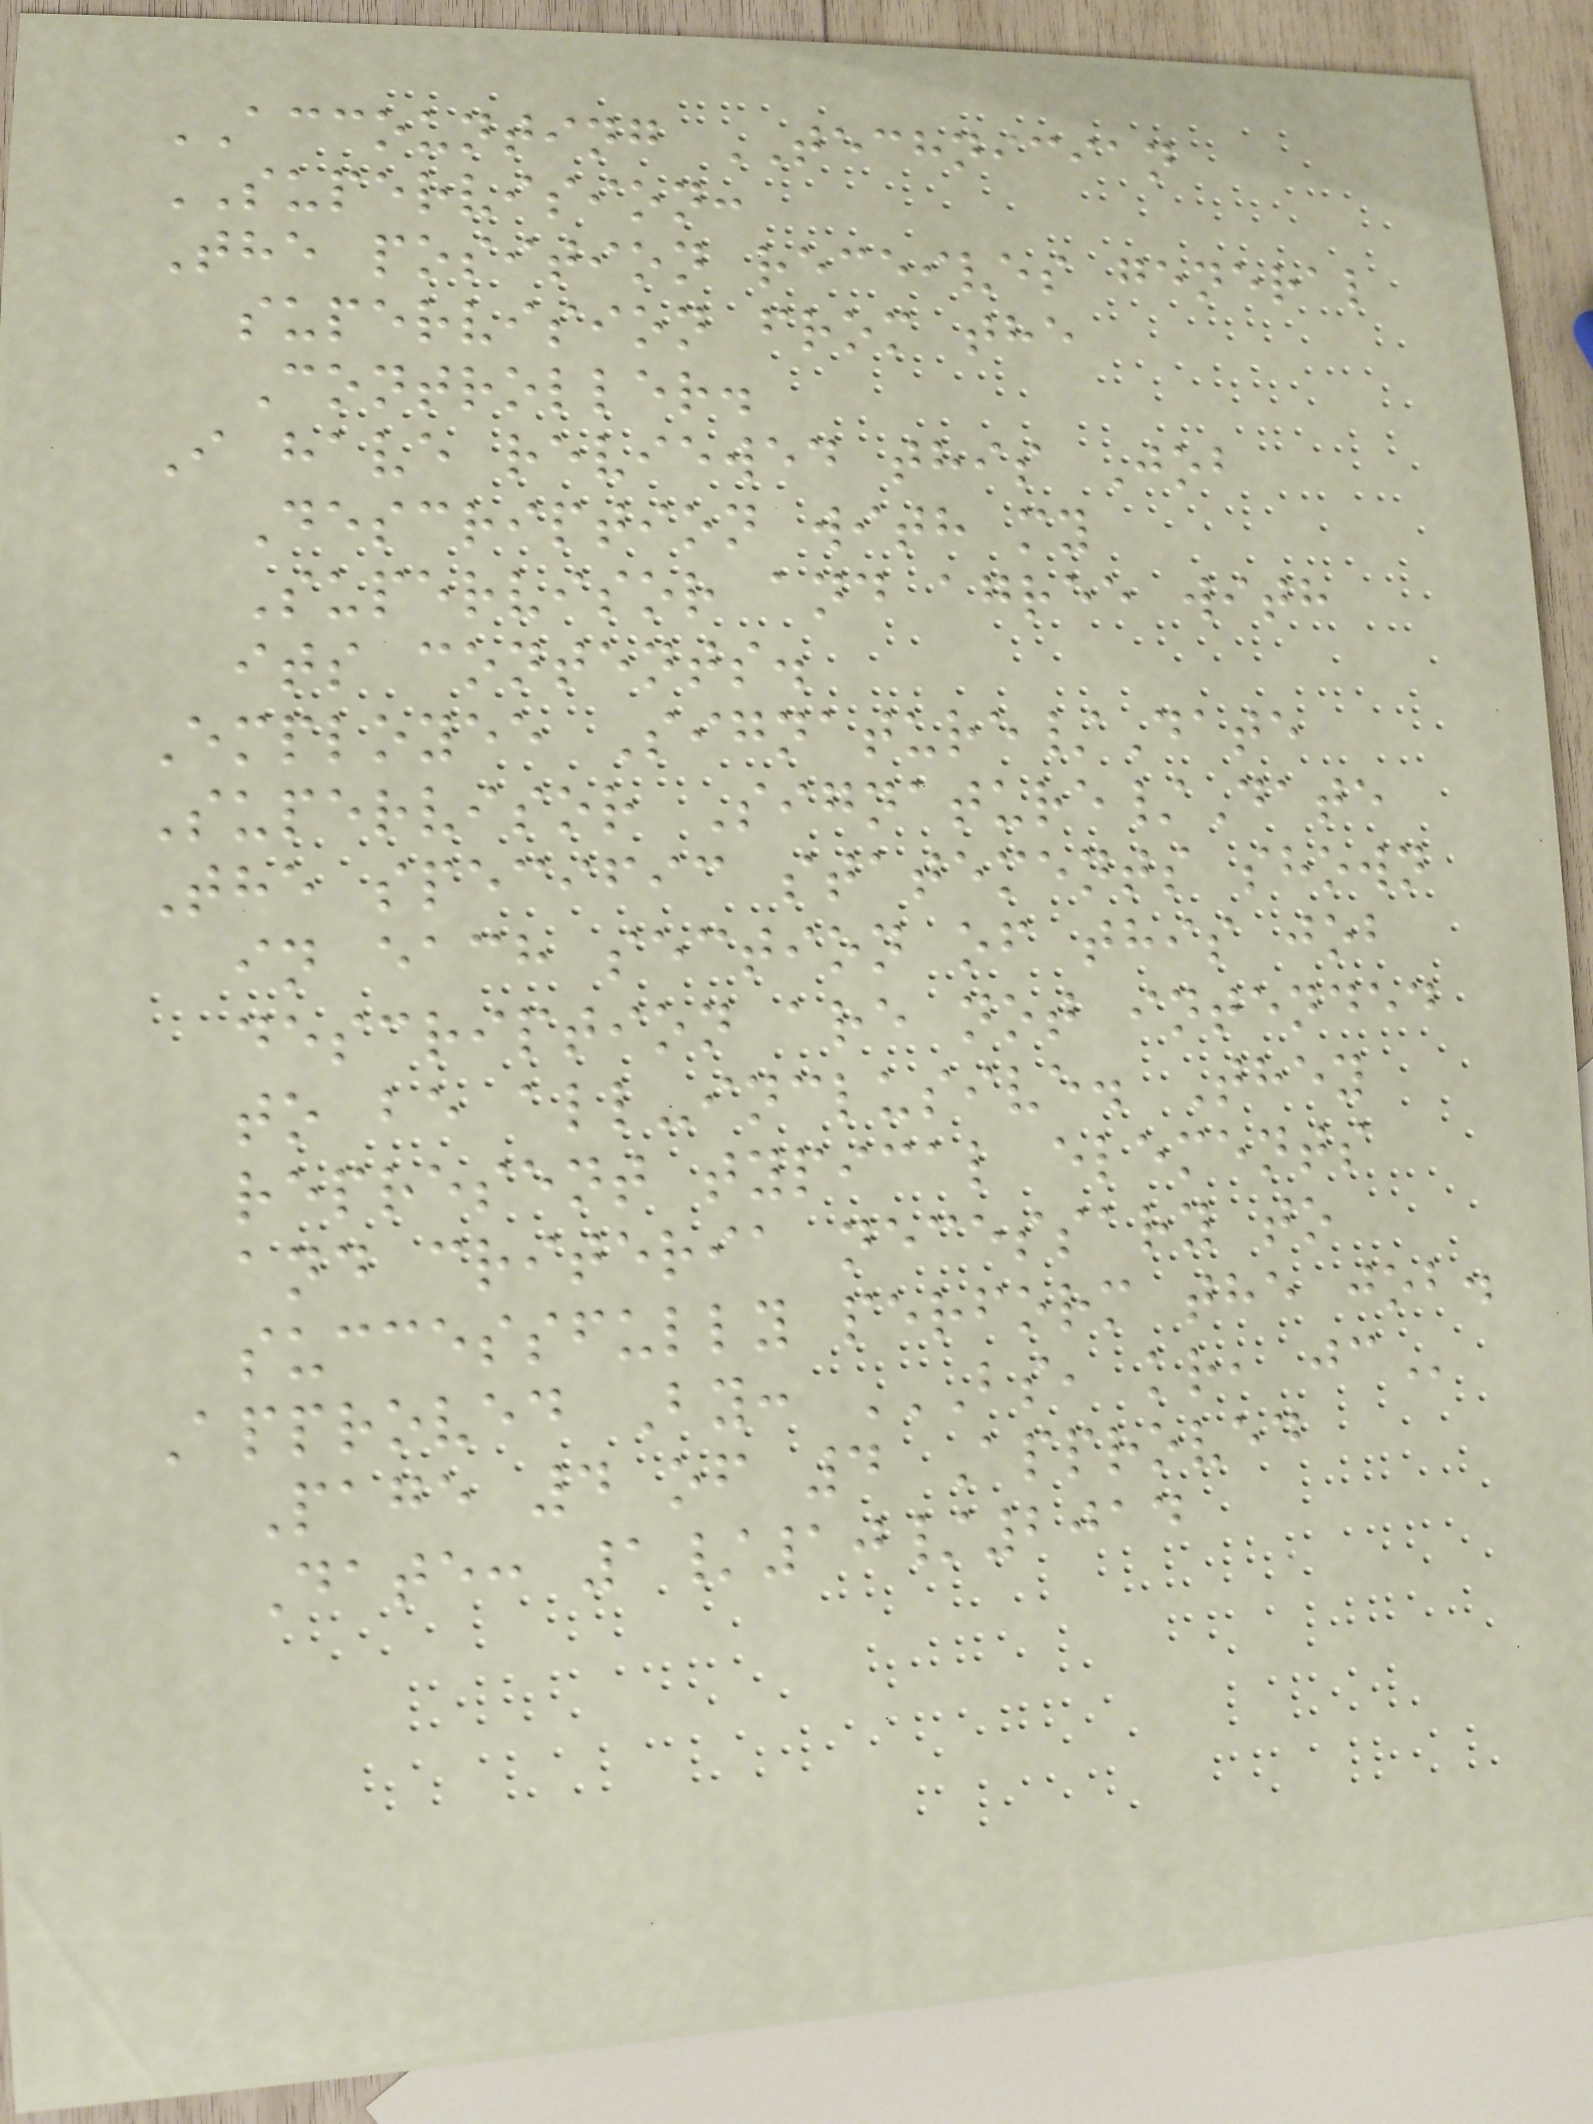ACCOUNTING TECHNICIAN
SUPERVISION:
The position receives general
supervision from the
Controller.
I have reviewed this Job
Description with my
Supervisor and agree with
its contents.
Employee Signature/Date
Supervisor Signature/Date
The specific statements shown
in each section of this job
description are not intended
to be all-inclusive. They
represent typical elements
and criteria necessary to
successfully perform the job.
Approved By: BS, KR, JC
Page 4 of 4 Approved
Date: 1/10/2014
